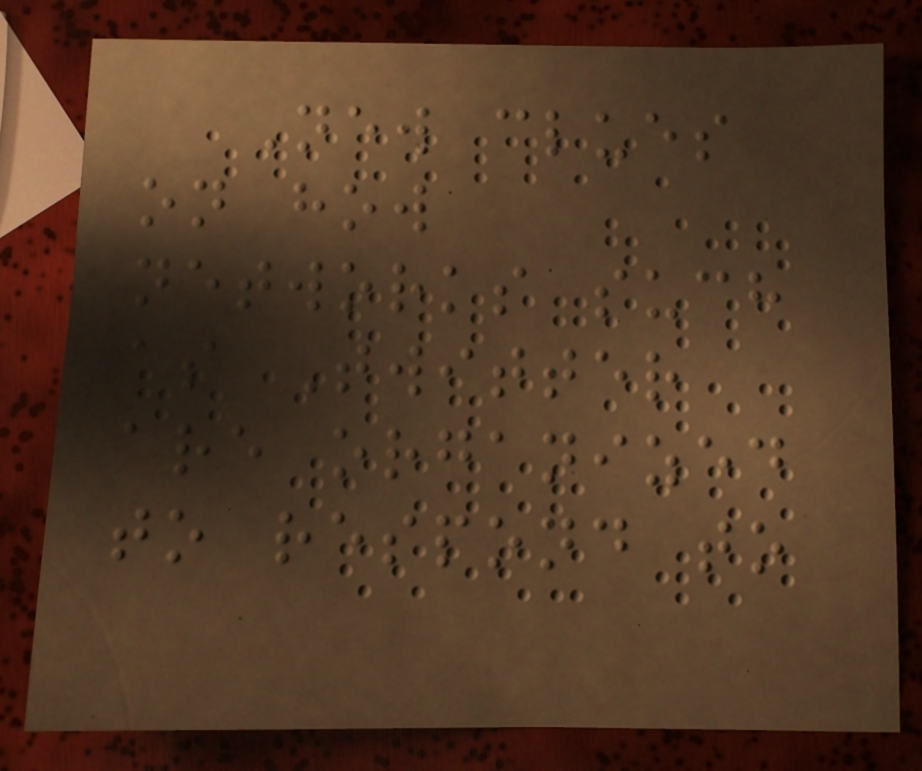New clues
on how
networks such
as Twitter
are organized
to respond to
